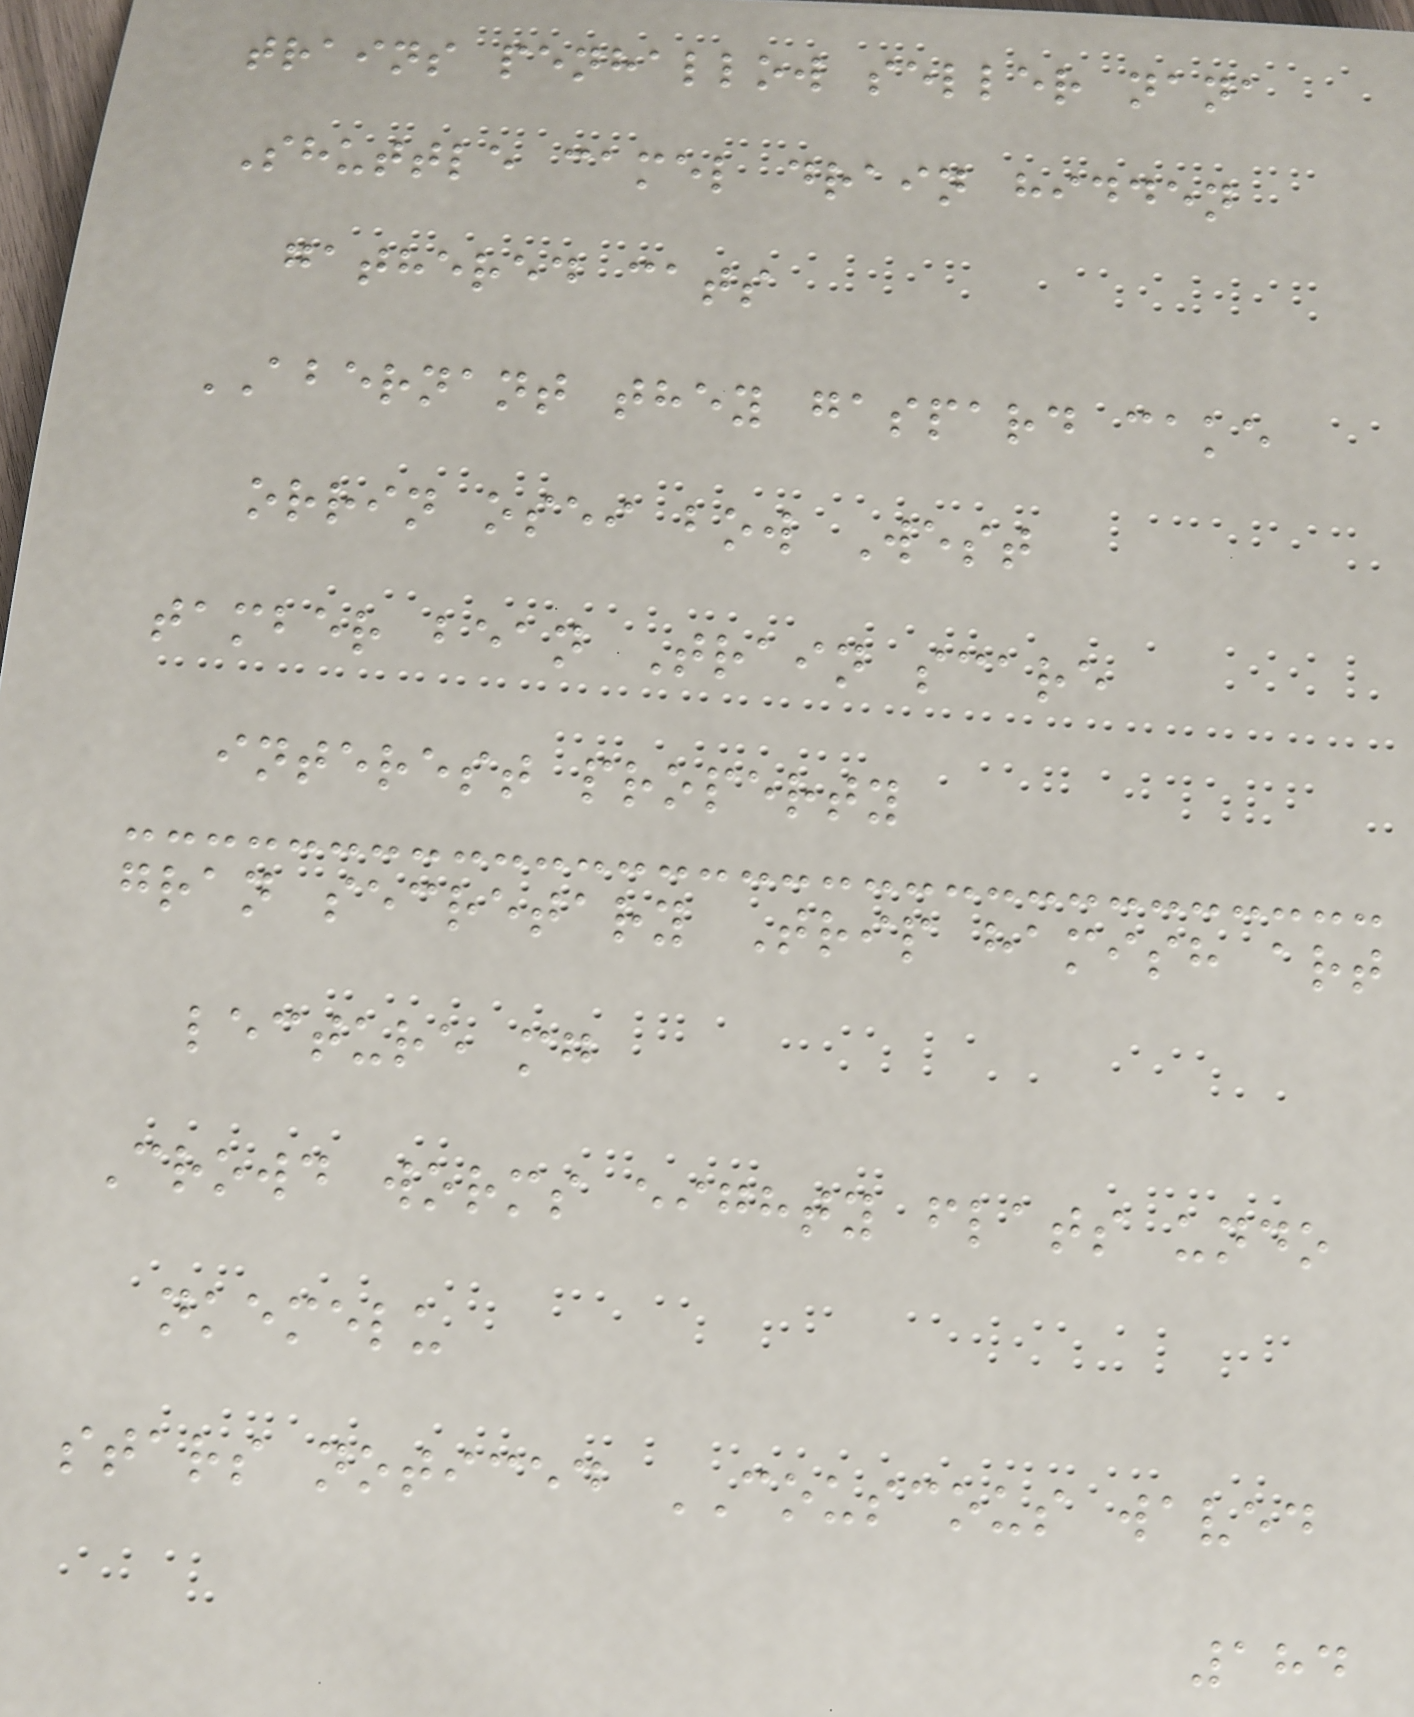trains penhallow seller nana
Shuttle camel drain hidden
gathered cats
ABERNANT they gaspard cake
orrin osei bow West
tamber bean Train scare
interest property
gran secretary Trip hamish art
lecture mg
Crowd worms eighty flats undo
nkemelu
stars noticed COUSCOUS waved
184
